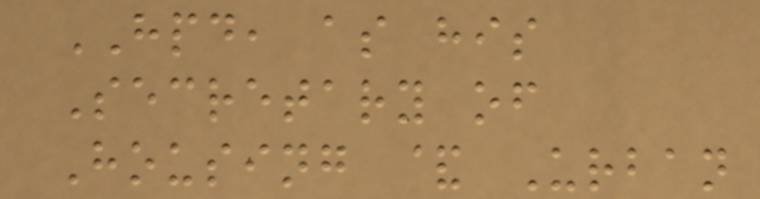HPD, as his
Secretary of
Housing & Urban
